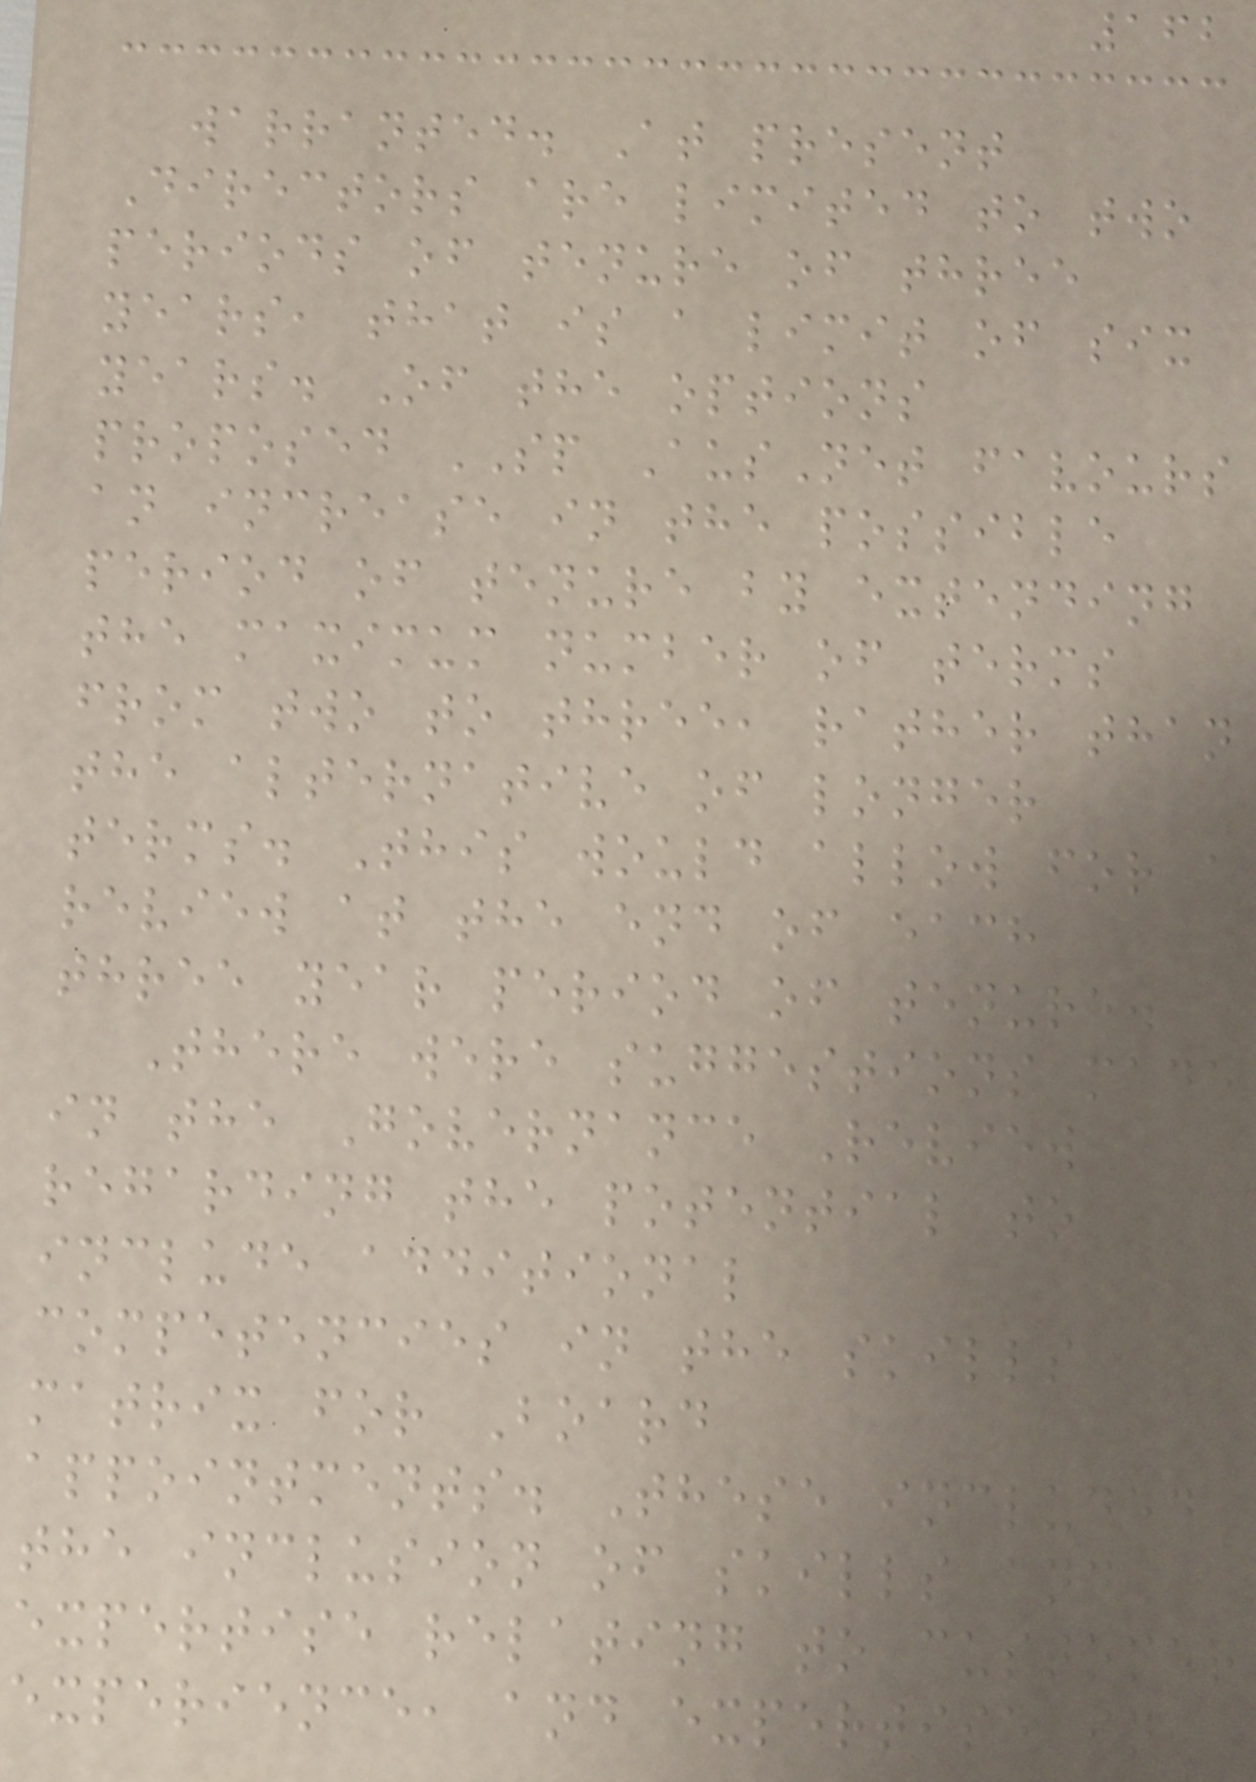162
warranted. At present
Directors are limited to two
periods of tenure of three
years, that is a limit of six
years. Of the options
proposed SP AusNet favours
an increase in the possible
period of tenure by extending
the maximum number of terms
from two to three, rather than
the alternative of longer
terms. This would allow for a
review at the end of each
three year period of tenure.
There were suggestions made
in the Governance Review
regarding the potential to
include additional
competencies in the skills
matrix for Board
appointments. These included
the inclusion of skills and
expertise relating to customer
experience, and expertise in
